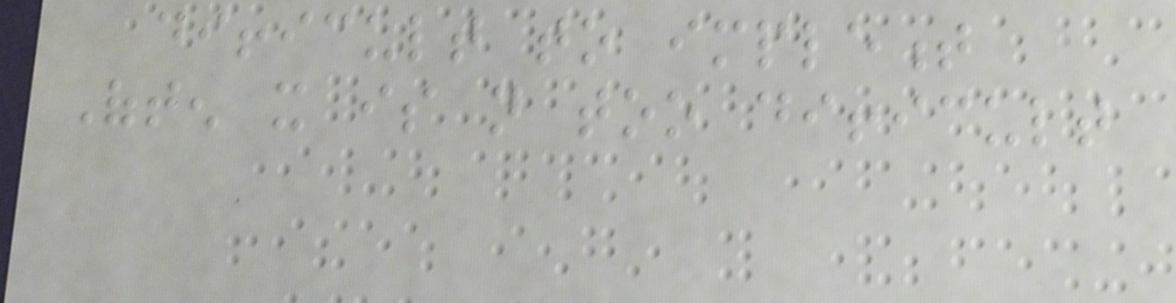difficult to implement
Often it is not too difficult
